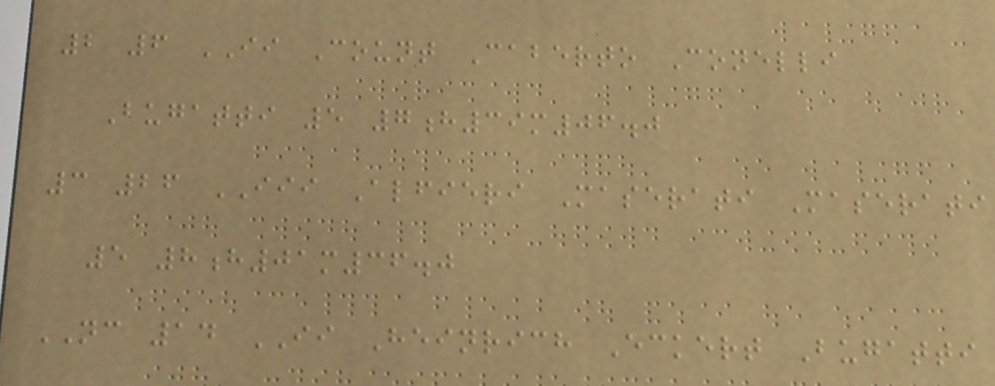2 6 II Count Caberto Conelli
Bugatti 5 7h39m06.0
3 26 III Alfieri Maserati Maserati
5 8h01m36.0
NC 14 II Heinrich Eckert Bugatti
